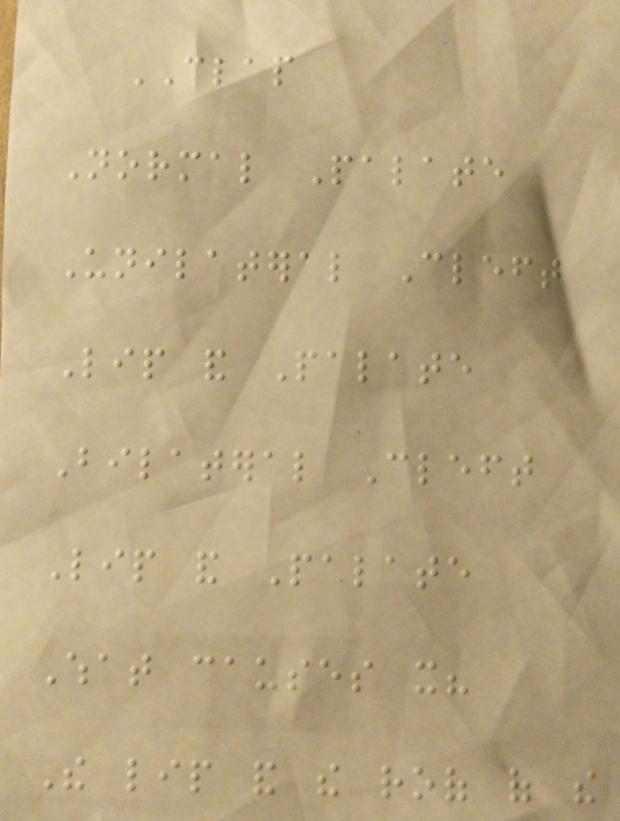CLAP
Normal Palate
Unilateral Cleft
Lip and Palate
Bilateral Cleft
Lip and Palate
What causes it?
The lip and the roof of the
